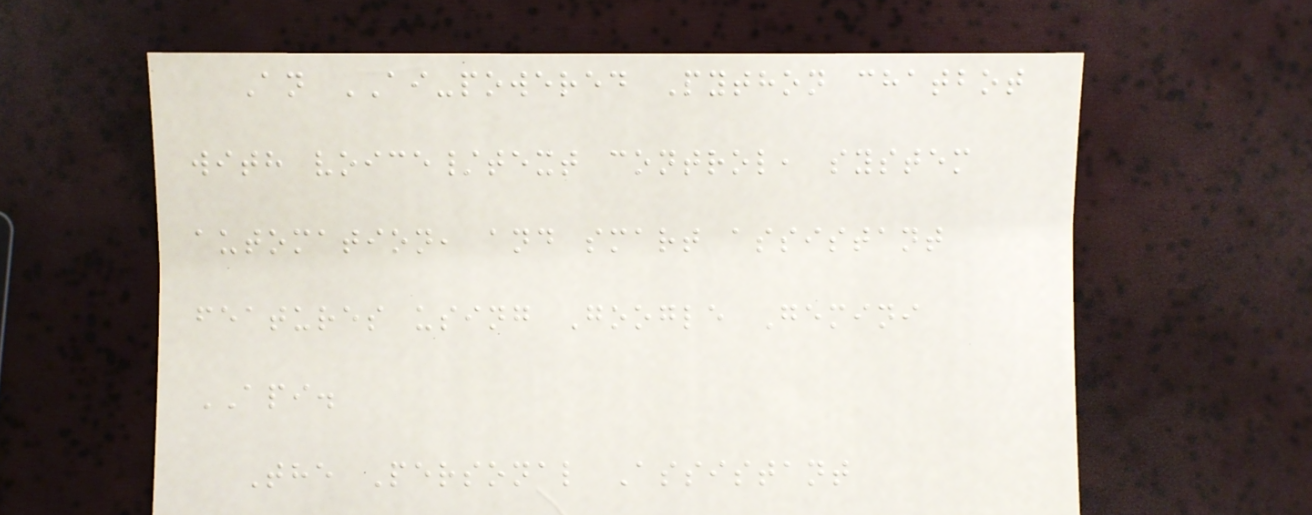An AI-powered Python chatbot
with voice/text control, system
automation, and smart assistant
features using Google Gemini
API.
The Personal Assistant
